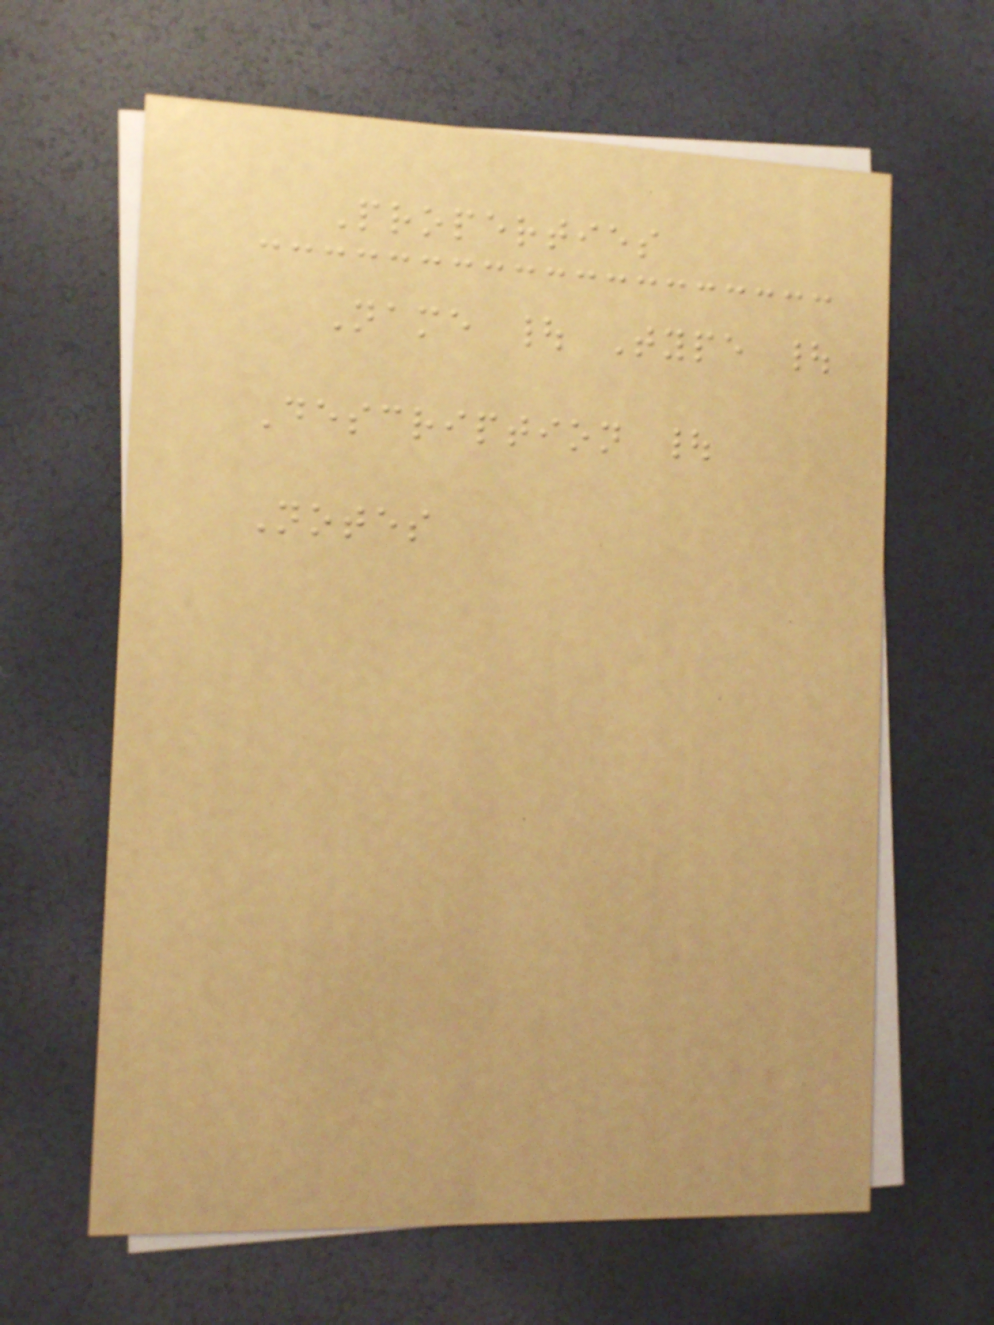Properties
Name | Type |
Description |
Notes
